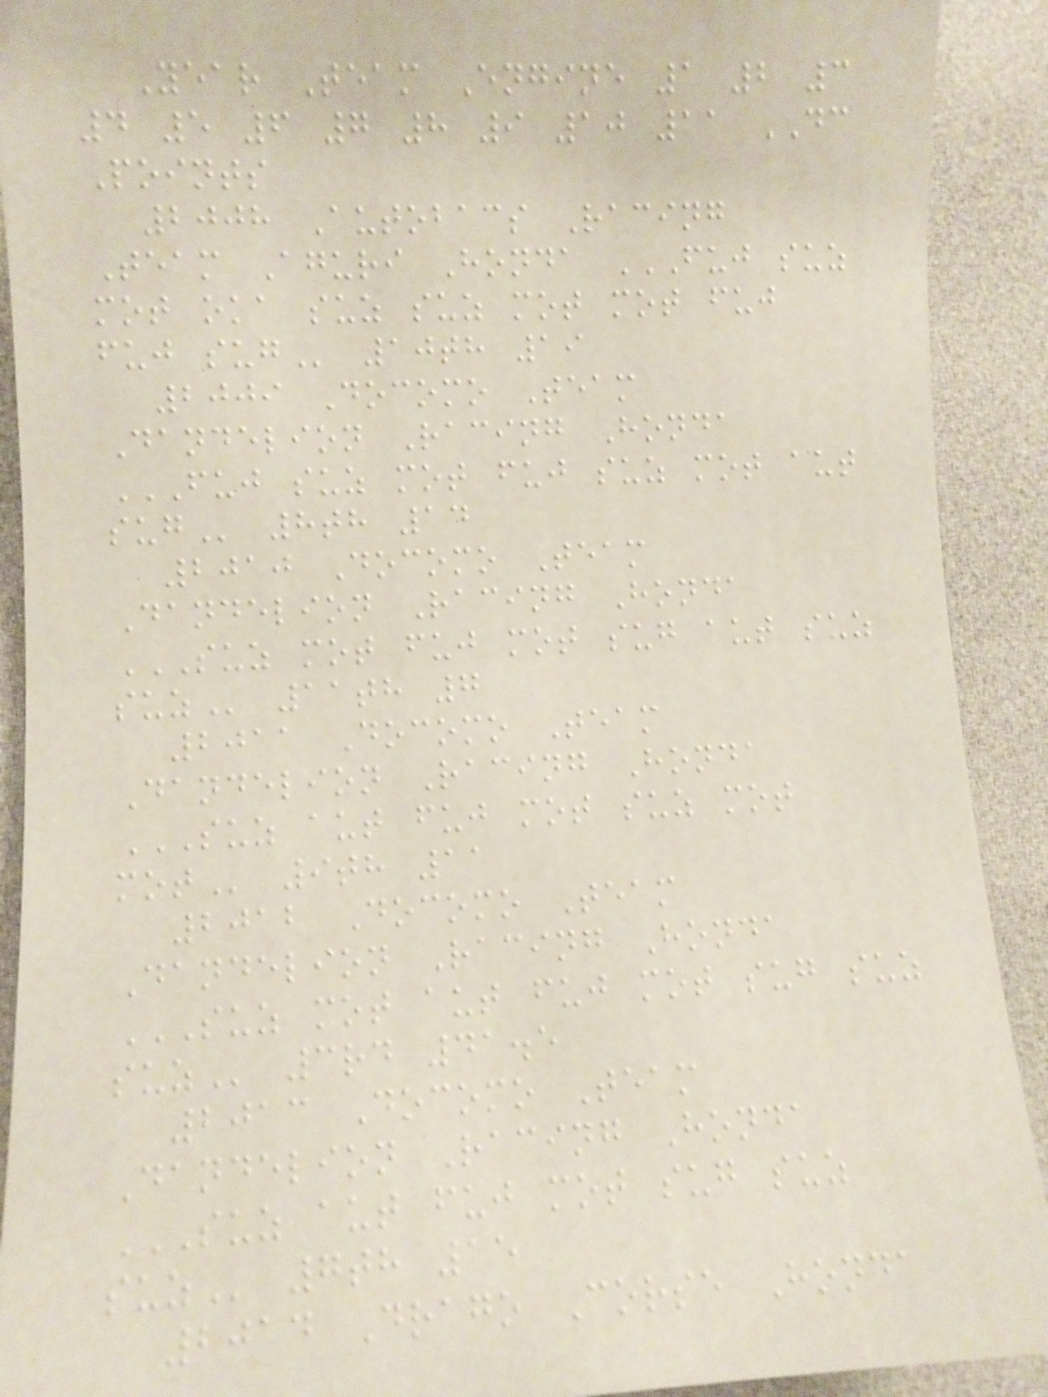Year Team Engine 1 2 3
4 5 6 7 8 9 10 11 DC
Points
2008 Autobacs Racing
Team Aguri Honda FUJ SUZ
MOT OKA SUZ SUZ MOT MOT FUJ
FUJ SUG 10th 19
2009 Docomo Team
Dandelion Racing Honda
FUJ SUZ MOT FUJ SUZ MOT AUT
SUG 8th 14
2010 Docomo Team
Dandelion Racing Honda
SUZ MOT FUJ MOT SUG AUT SUZ
SUZ 11th 7
2011 Docomo Team
Dandelion Racing Honda
SUZ AUT FUJ MOT SUZ MOT
MOT 9th 11
2012 Docomo Team
Dandelion Racing Honda
SUZ MOT AUT FUJ MOT SUG SUZ
SUZ 3rd 41.5
2013 Docomo Team
Dandelion Racing Honda
SUZ AUT FUJ MOT SUG SUZ
SUZ 7th 15
2014 Drago Corse Honda
